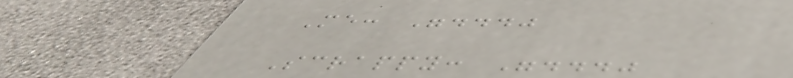Me: "..."
Scrappy: "..."
